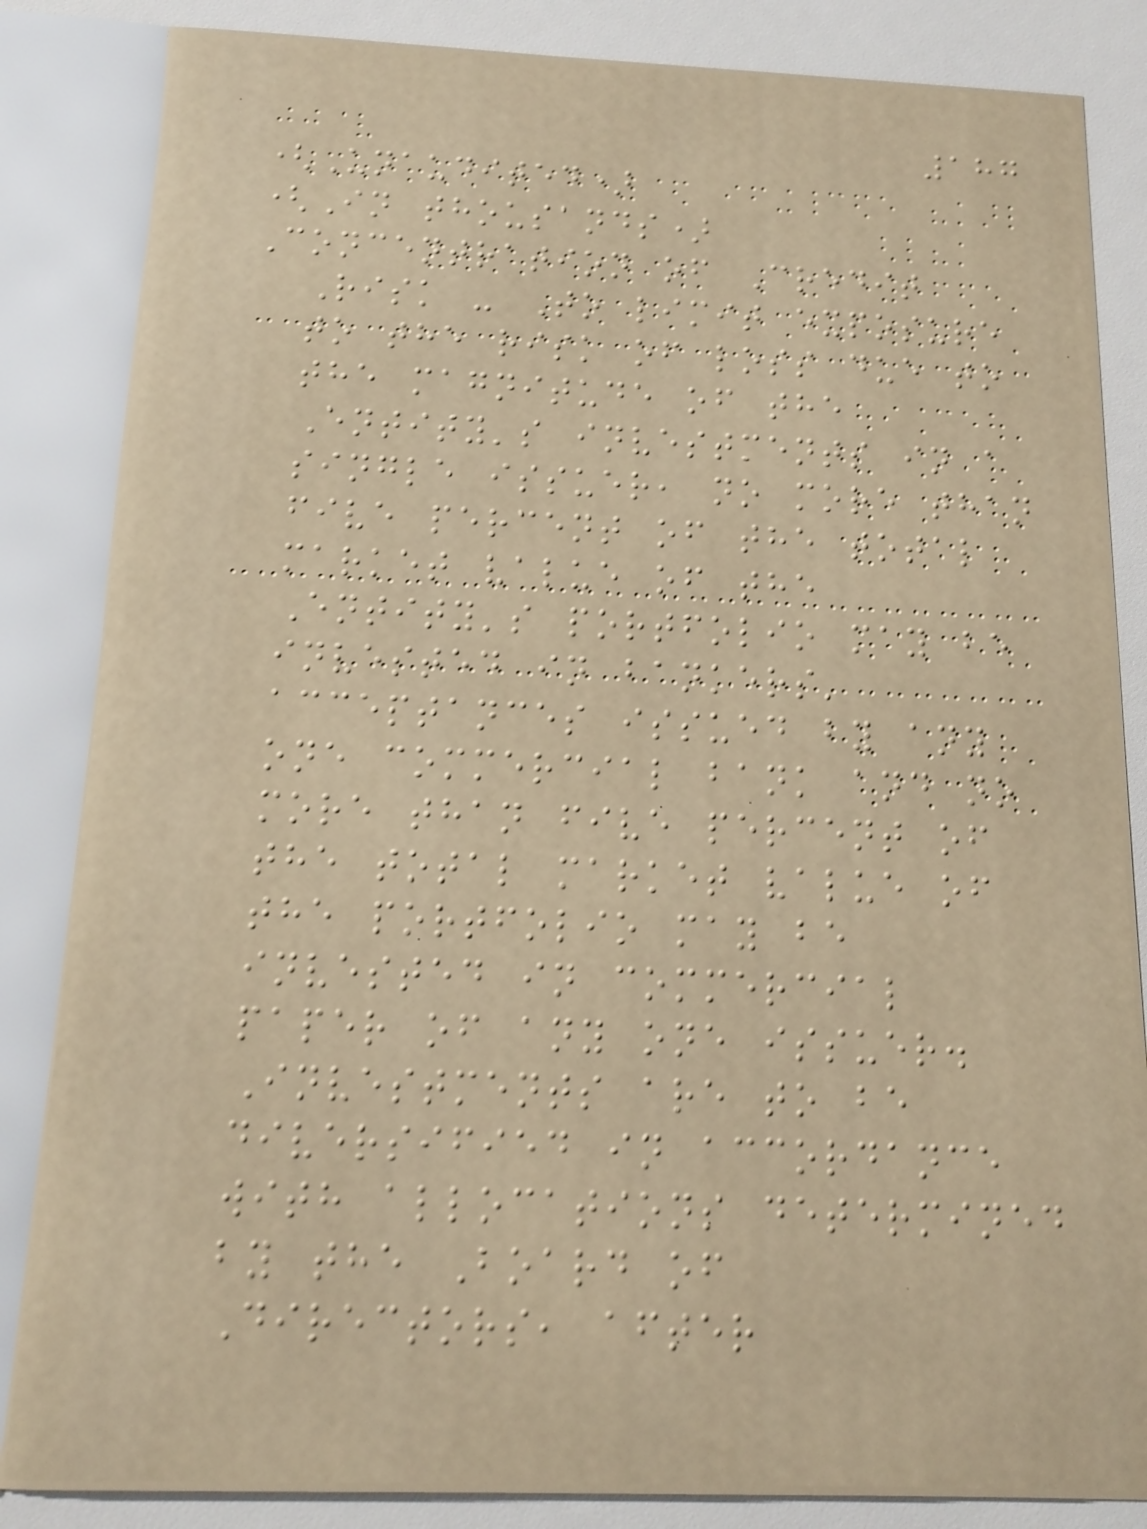187
(Unaudited)
(In thousands)
Concentration of Credit
Risk - To limit exposure
to the risk of loss due to
the magnitude of the
Entity's investments in a
single issuer, no more than
five percent of the total
market value of the
Entity's portfolio may be
invested in bankers'
acceptances issued by any
one commercial bank and no
more than five percent of
the total market value of
the portfolio may be
invested in commercial
paper of any one issuer.
Investments are to be
diversified in accordance
with allocations determined
by the Board of
Directors, after
